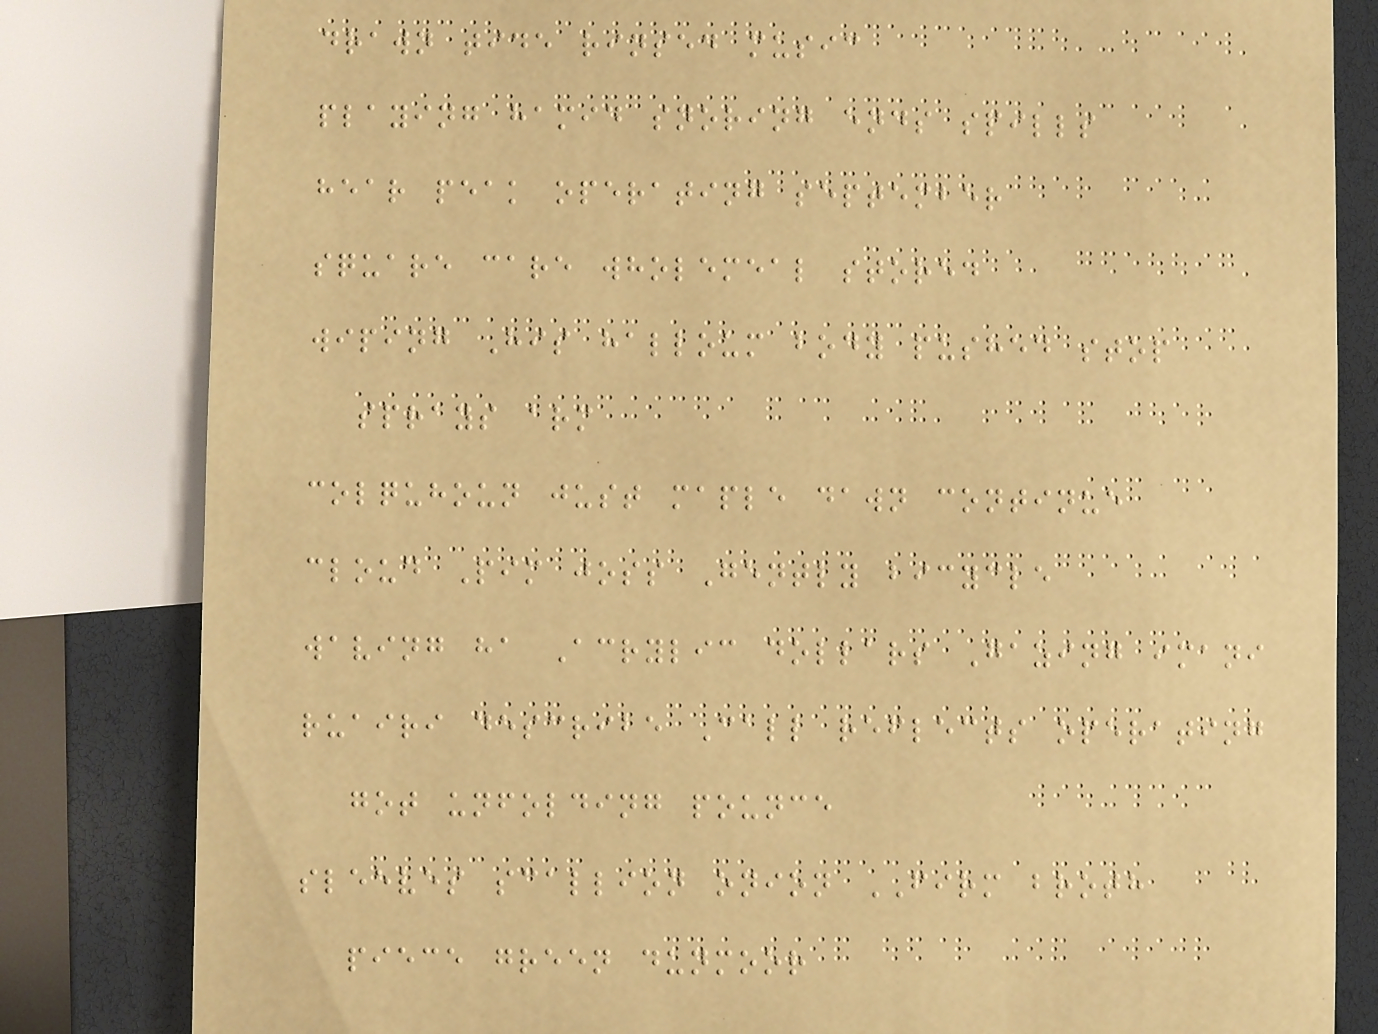drawn tide rinsed music
playing hamid snoring ends spills
hear peak operating september
square care wholemeal stored
wiping His halloum body pushed stop
sprays arm
colquhoun just maple dawn continue
cloud Pim joss Gently bicycle
waving ha Acrylic dollars Gazing imani
ruairi describe Call reflects operating
got unfolding pounce
sleeves scallion onion FIRM broth
piece green dunmoor
